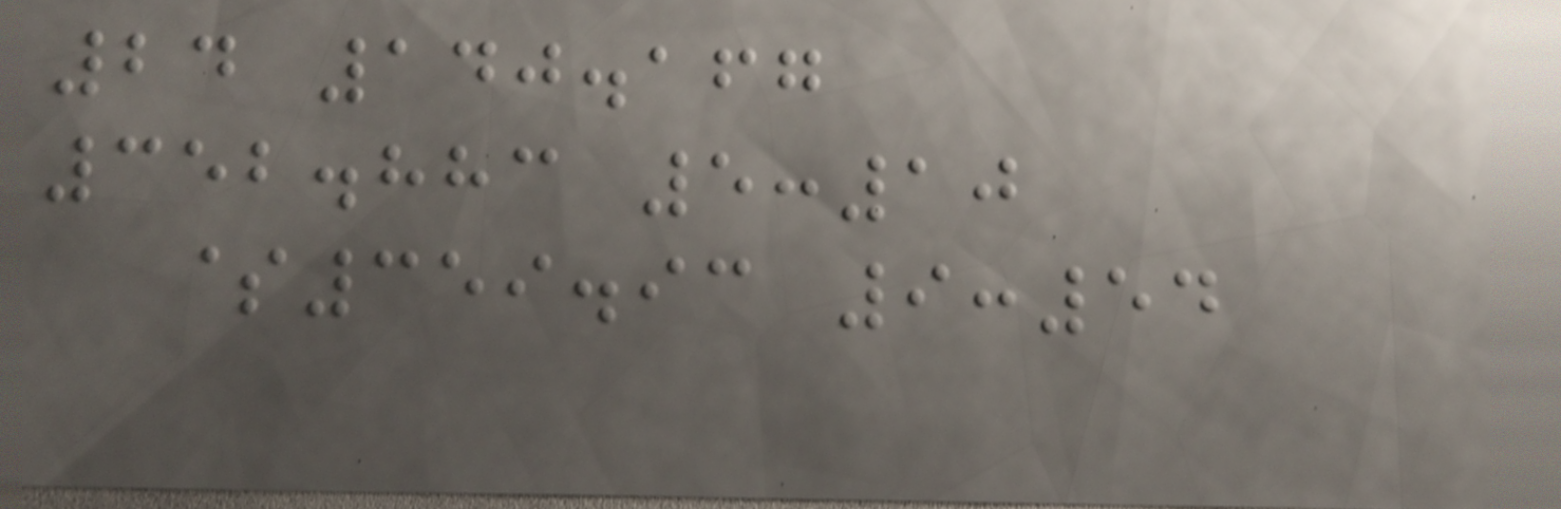24 140.167
352.883 5:10
$359.93 9:54
